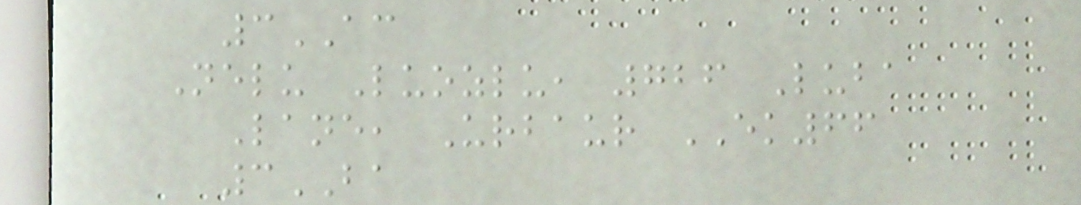3AC
Nelu Luozlu, 726 Luba
Lane, Urbaur EK66
3BA
